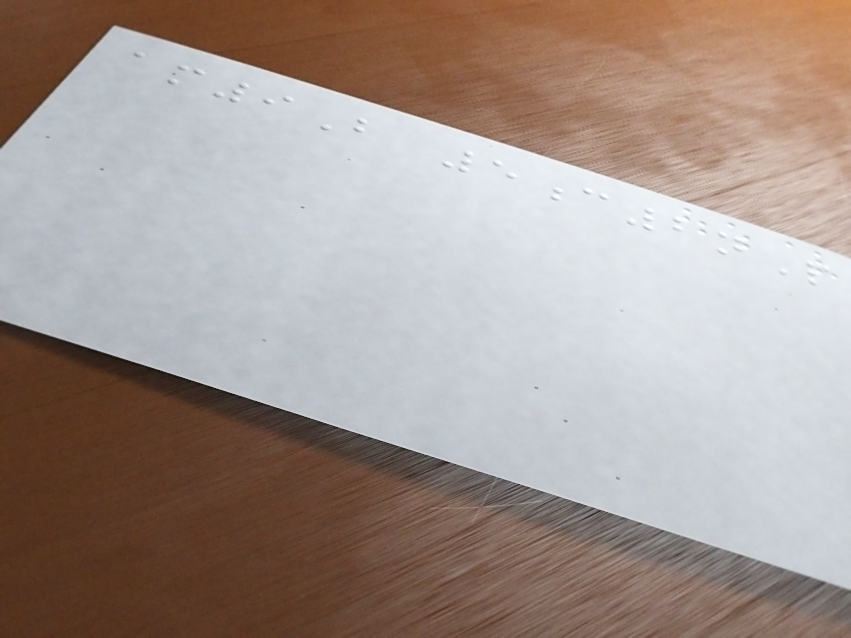am9B 5c2nP
